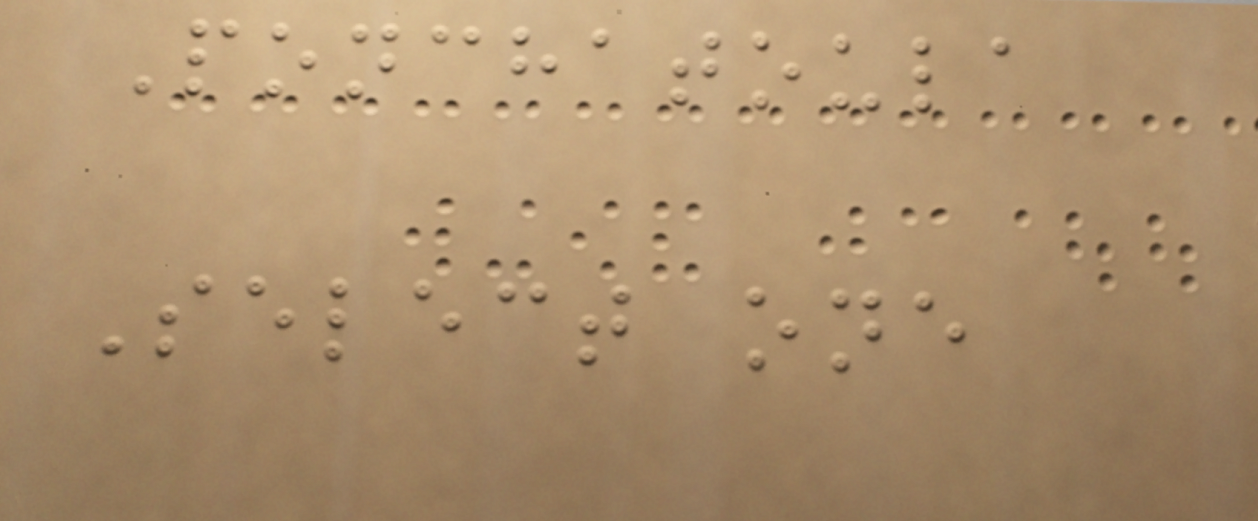Ponchatoula
Select one
